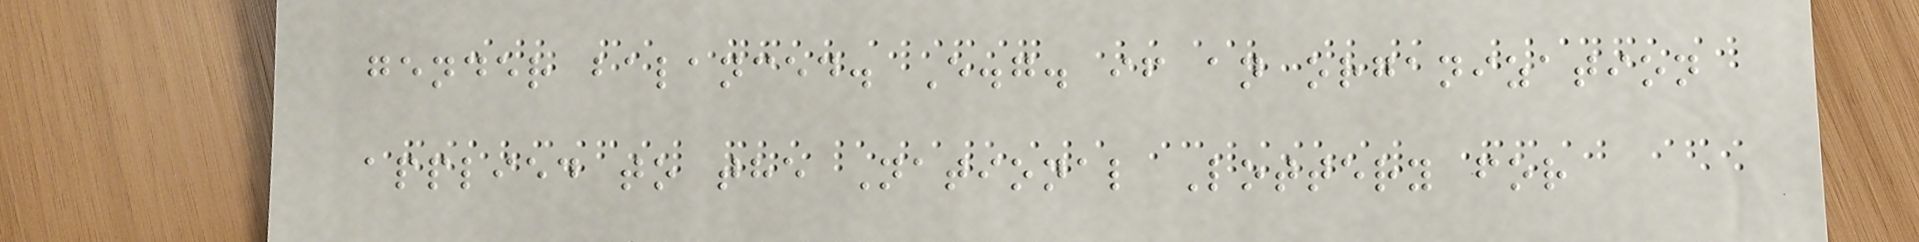gender balanced. E.g. if an organization
applied to the National Lottery for
